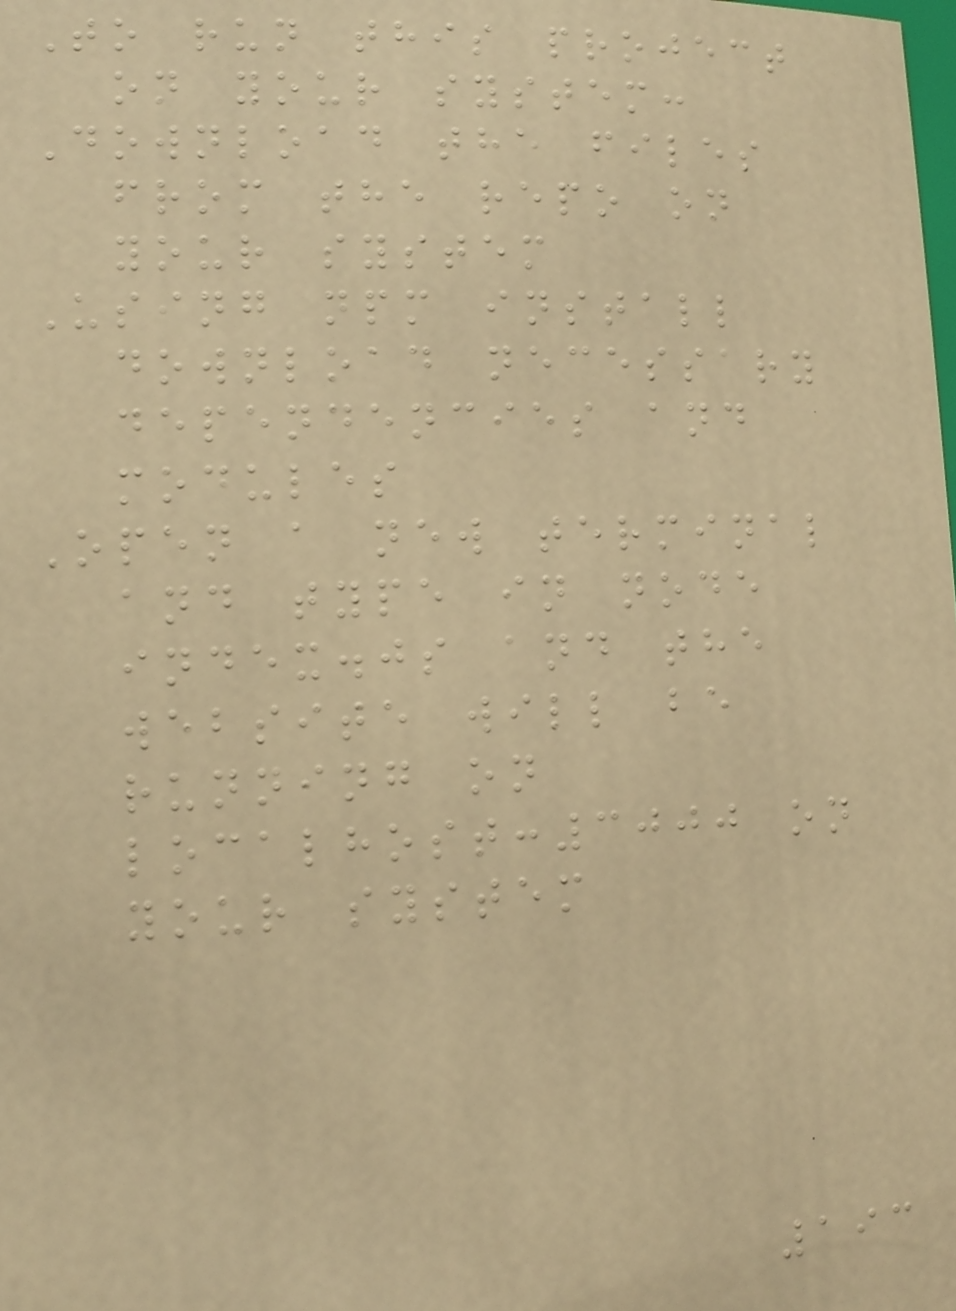To run this project
on your system:
Download the files
from the repo on
your system
Using npm install
download necessary
dependencies and
modules
Open a new terminal
and type in node
index.js and the
website will be
running on
localhost:3000 on
your system
193
